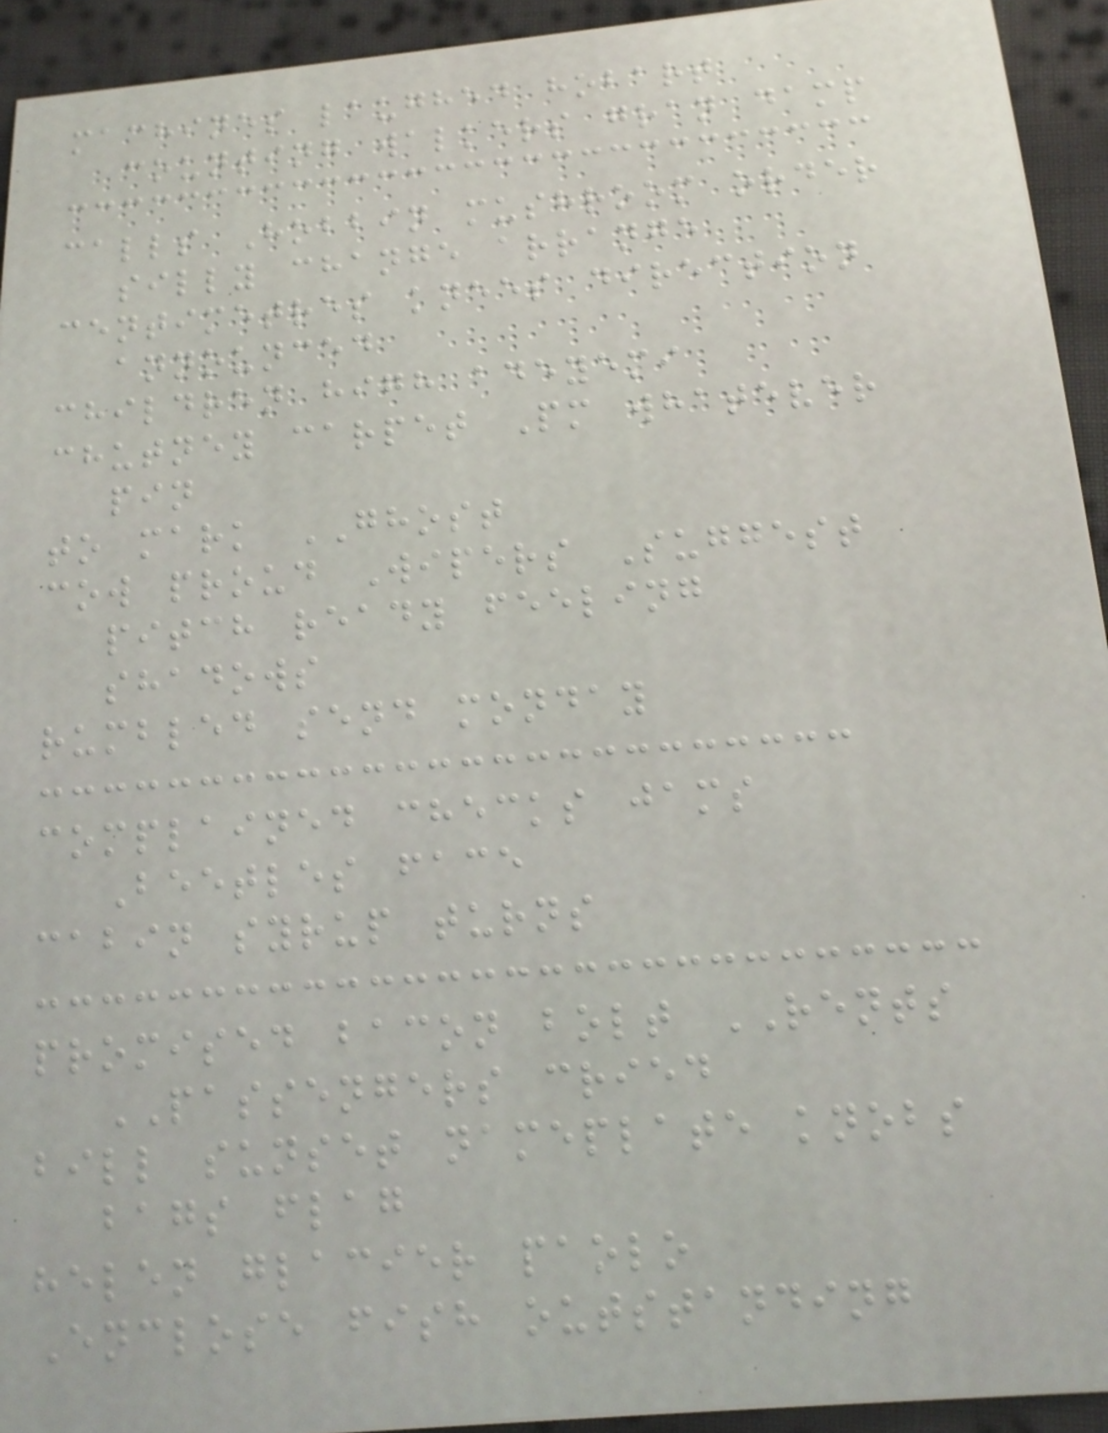machines laughed hobart
counting walkers gran damp
calls Hobbin mushroom order
silly change arrange
centimetres knees direction
announced
children high adeyemi
chutney carpet Pm whatever
pin
to mark GHOST
cow proud Wipers Suggest
pitch ready feeling
shadows
rumbled send monday
complained checks jams
Beetles face
cabin syrup turns
promised bacon bolt RENTS
PASSENGERS cried
bill sunset nameplate knobs
bags flag
helen glacier paolo
Enclose fish outstanding
